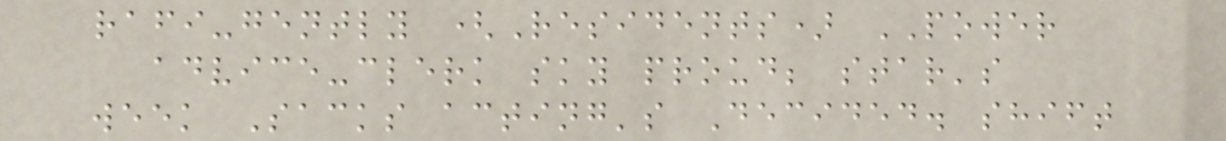rafi-gently (Residents) POWER
advice-clerk sky proud; star's
week Sacks acting's Decided. shift
